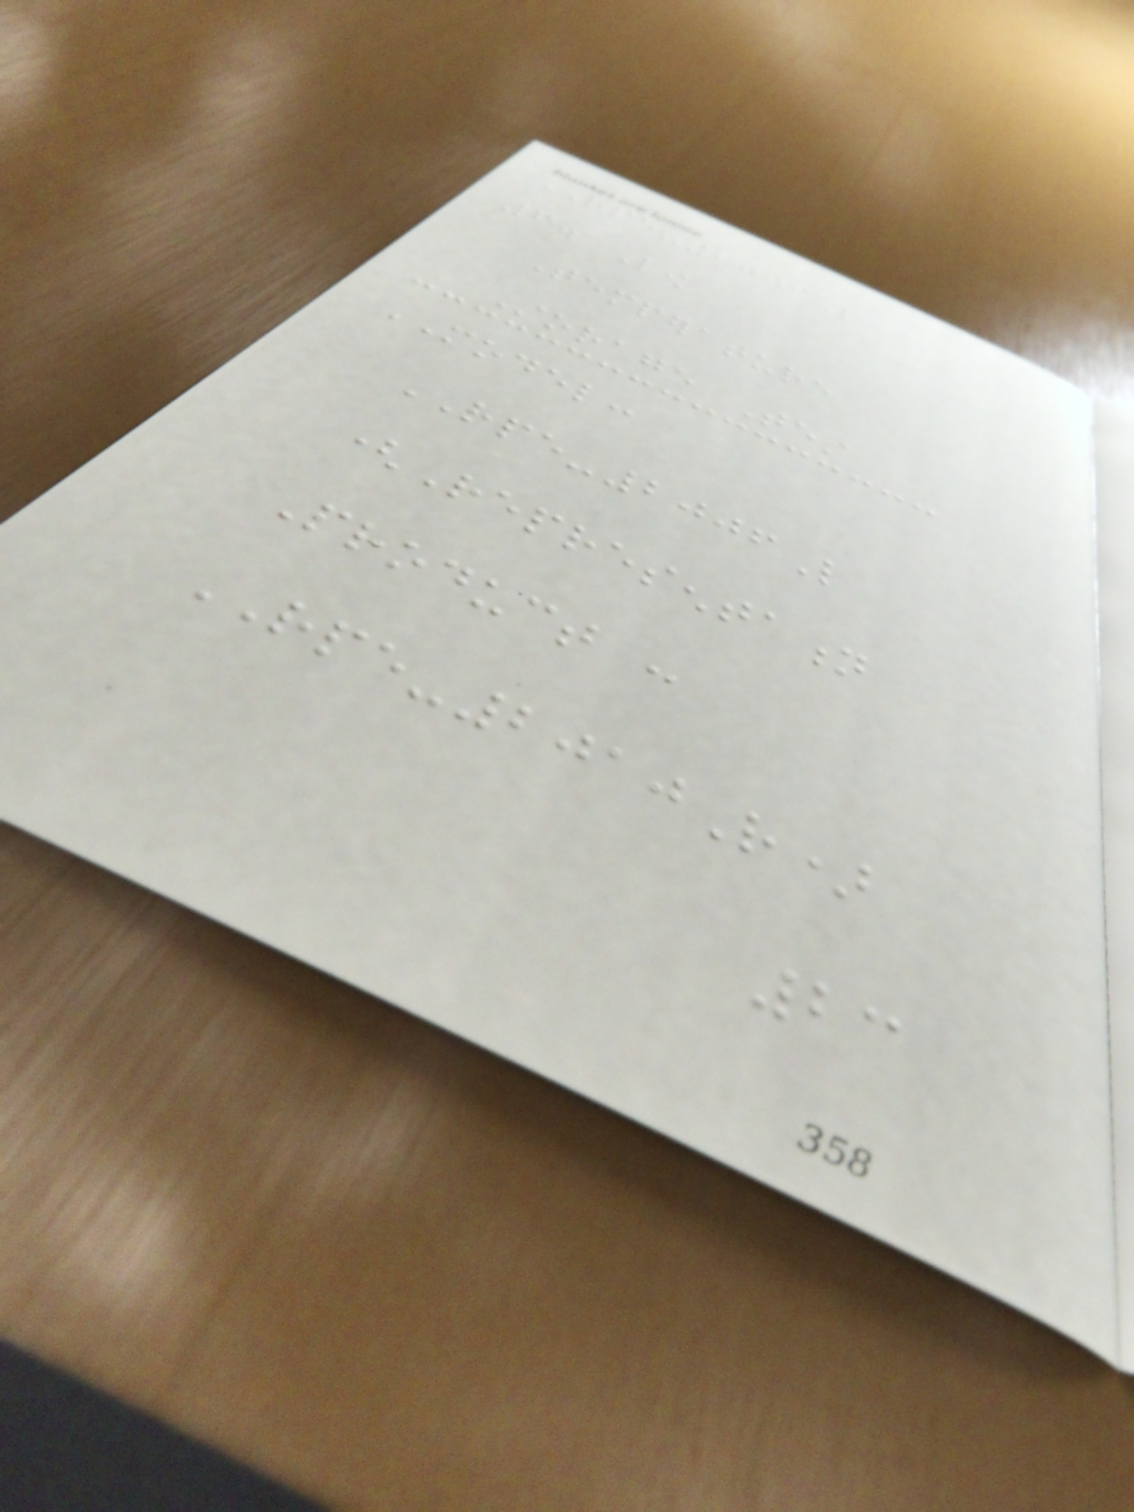RPE-2006L
6. Low
Temperature
Storage Test
MODEL:
RPE-2006L
(Representation
Product :
RPE-2010R)
23
